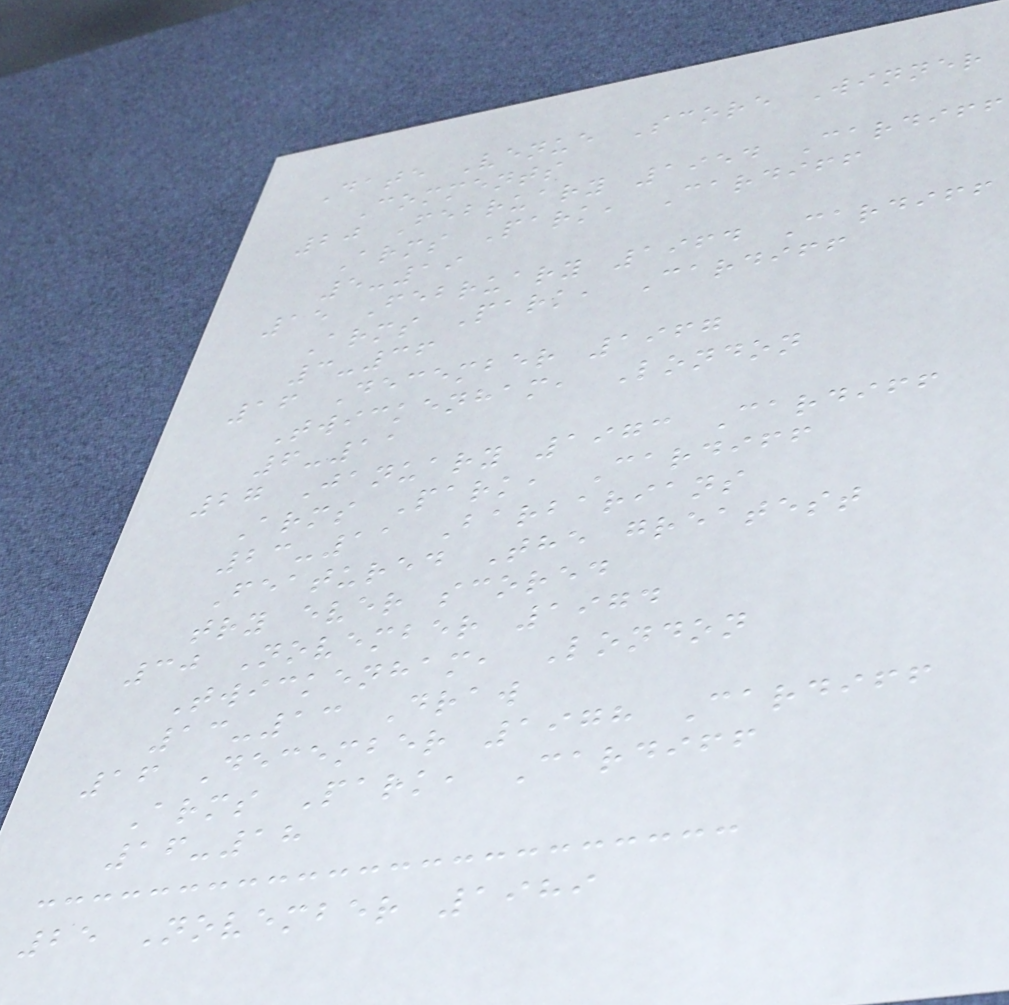Date Venue Score Winner
Comments
20 February 1954 Cardiff
Arms Park, Cardiff
5-19
15 February 1964 Cardiff
Arms Park, Cardiff
3-36
16 December 1967
Twickenham, London
6-11
27 January 1973 Cardiff
Arms Park, Cardiff
23-11 Barbarians
Featured The greatest
try ever scored
30 November 1974
Twickenham, London
13-13 Draw
16 December 1978 Cardiff
Arms Park, Cardiff
16-18
25 November 1989
